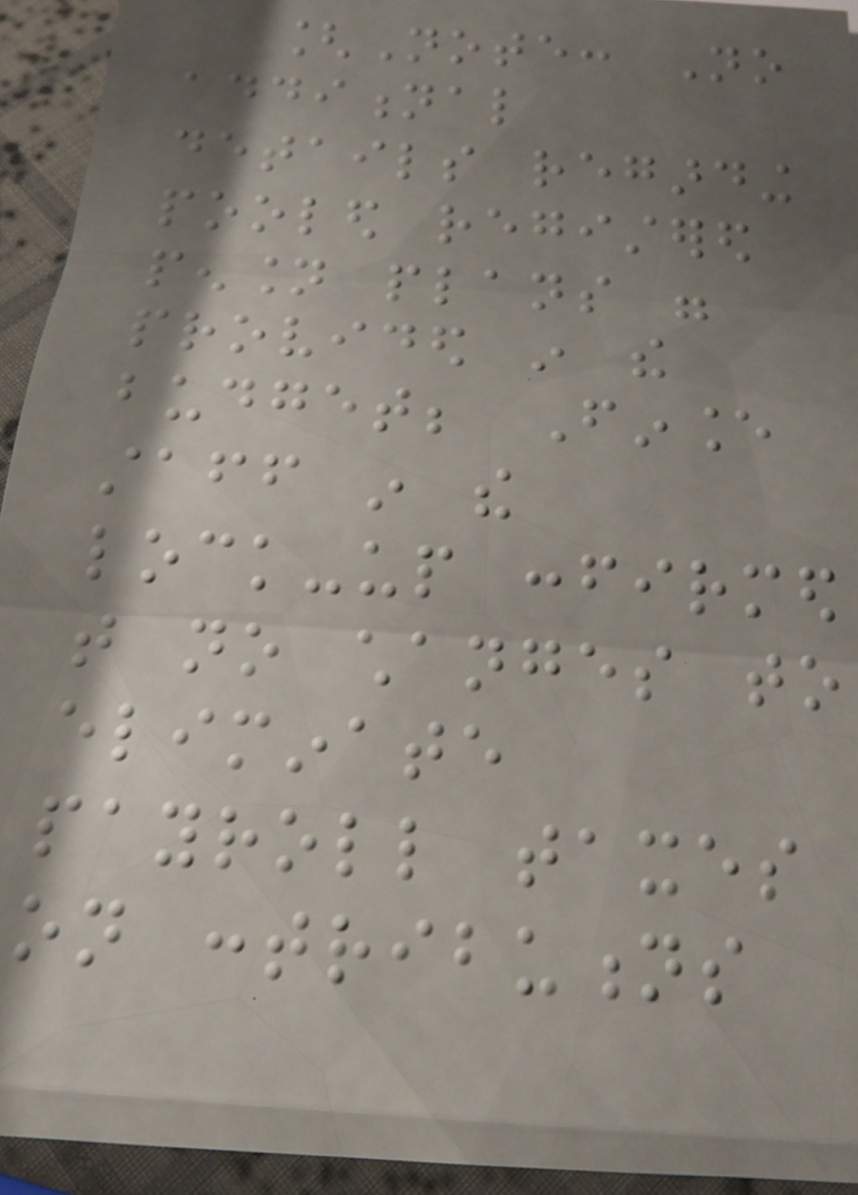[Note: No
additional
details regarding
pooled registered
pension plans were
provided in the
budget; Finance
staff in the
lock-up confirmed
that no changes to
eliminate
payroll taxes
on contributions
